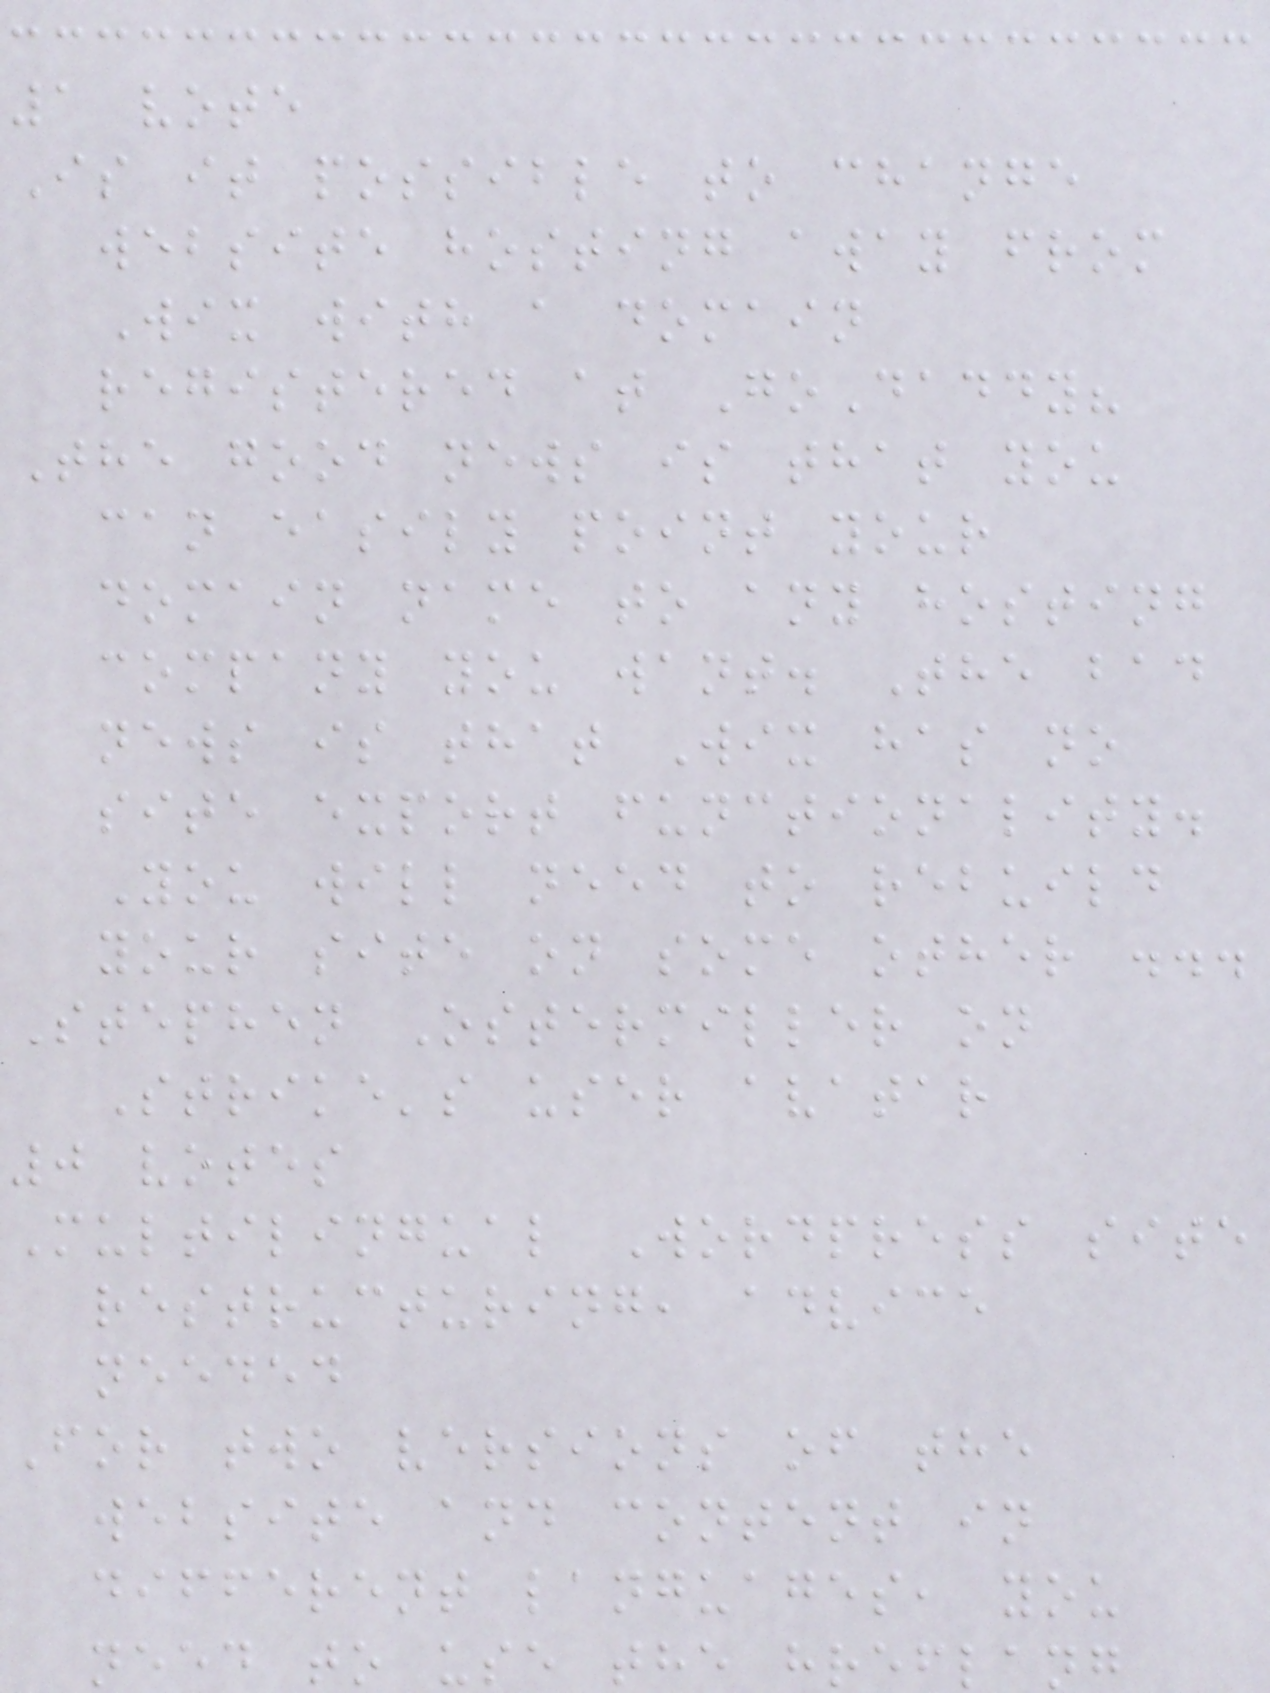1 vote
Is it possible to change
website hosting away from
Wix with a domain
registered at GoDaddy?
The good news is that you
can easily point your
domain name to any hosting
company you want. The bad
news is that Wix has no
site export functionality.
You will need to rebuild
your site on some other ...
Stephen Ostermiller on
Strike's user avatar
0 votes
Multilingual Wordpress site
restructuring, advice
needed
For two versions of the
website and content in
different languages, you
need to use the hreflang
